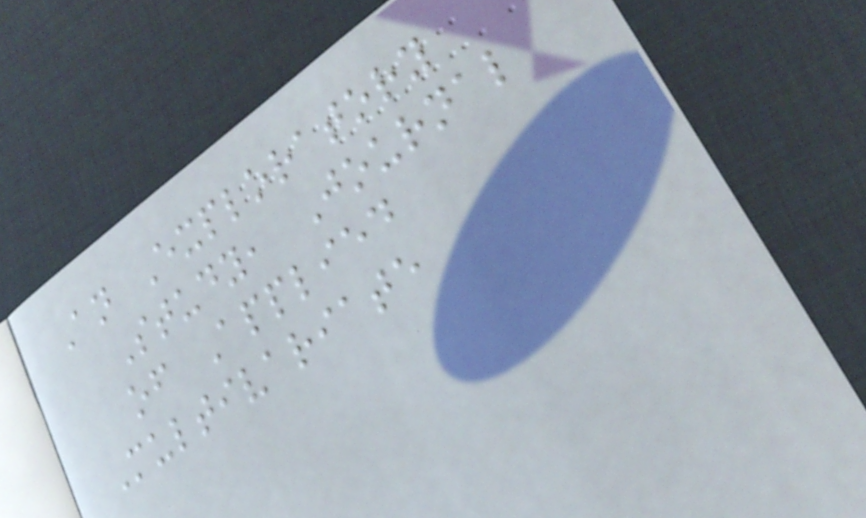An Exploratory
Study, Journal
of Applied
Multivariate
